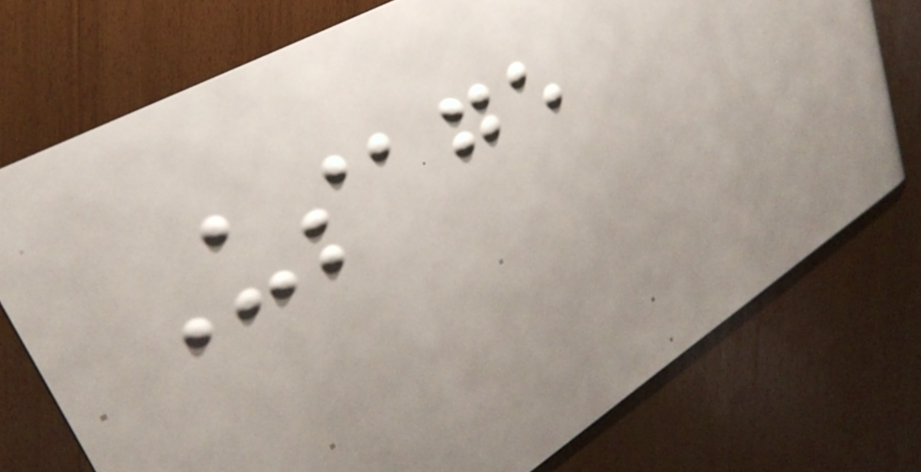Usage
